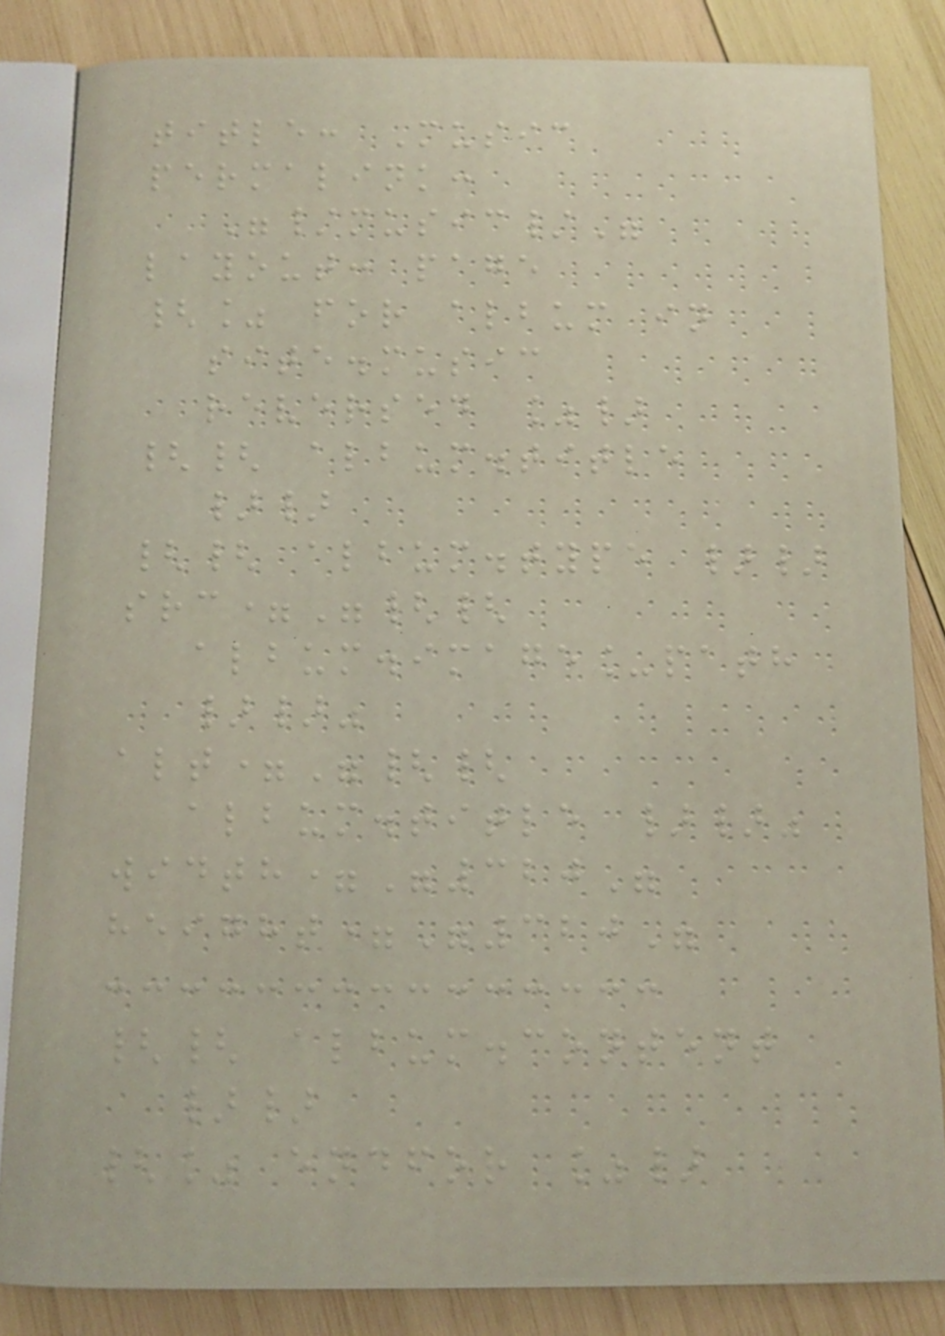title: Music
permalink:
"/music/"
layout: page
{% for album in
site.music
reversed %}
{{ album.title
}}
{{ album.type }}
src="{{
album.image_path
}}"
alt="{{
album.title }}"
width="320"
height="320"
{{ album.content
}}
{% endfor %}
